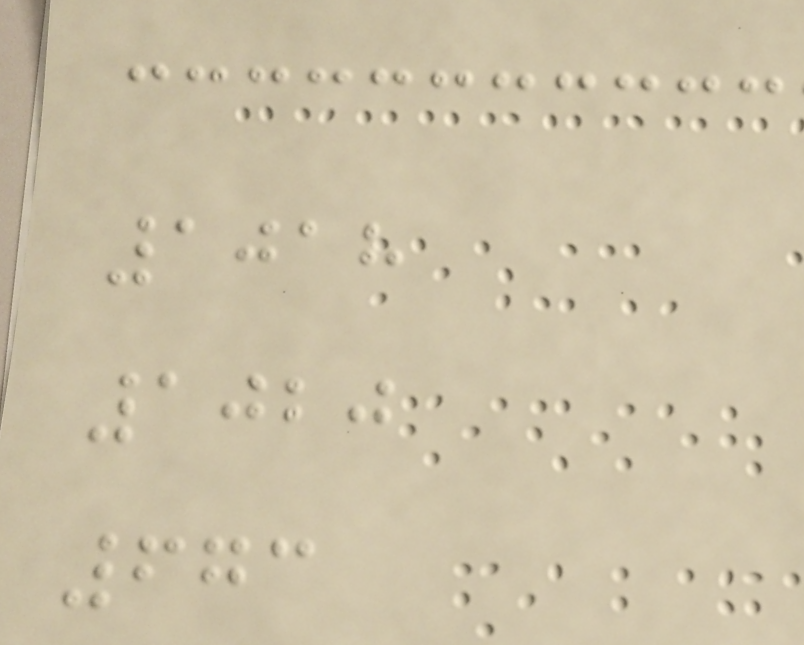1018
1020
673
